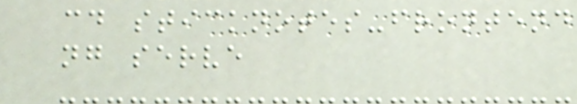cd sticknotes-frontend
ng serve
